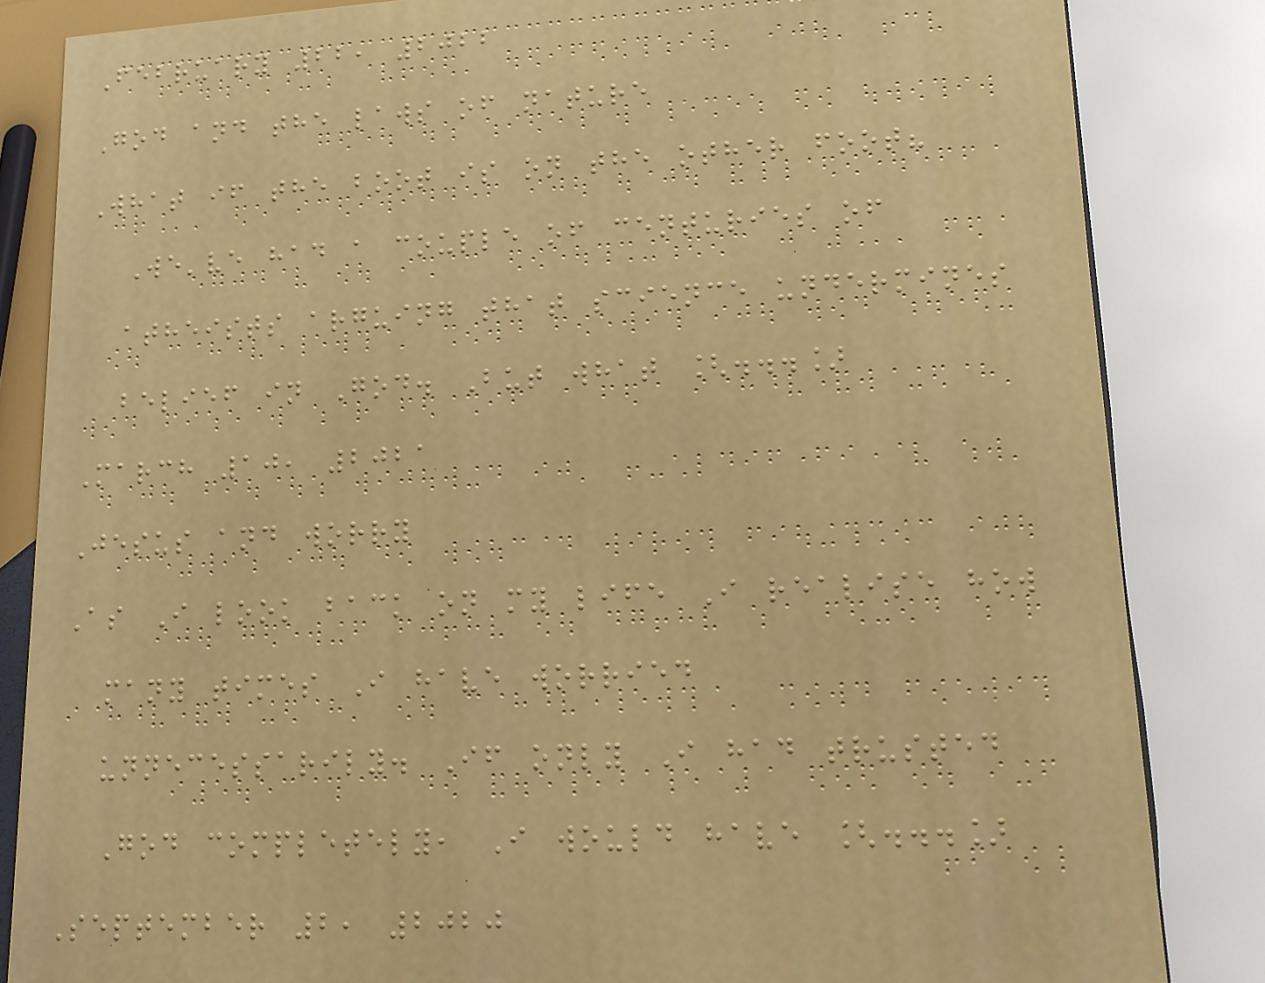February 22, 2022
God and the laws of nature
What if the boot is on the other foot?
We've had a couple of centuries of
atheists arguing that science undermines
belief in God. But what [...]
March 10, 2021
Jesus and worry
As I look back on my life I realise how
many times I have worried
unnecessarily. If only I had trusted
God completely, I would have [...]
September 2, 2020
